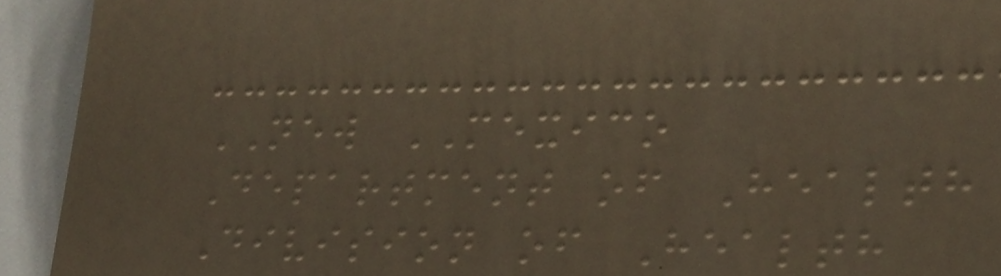NEW MEXICO
Department of Health
Division of Health
